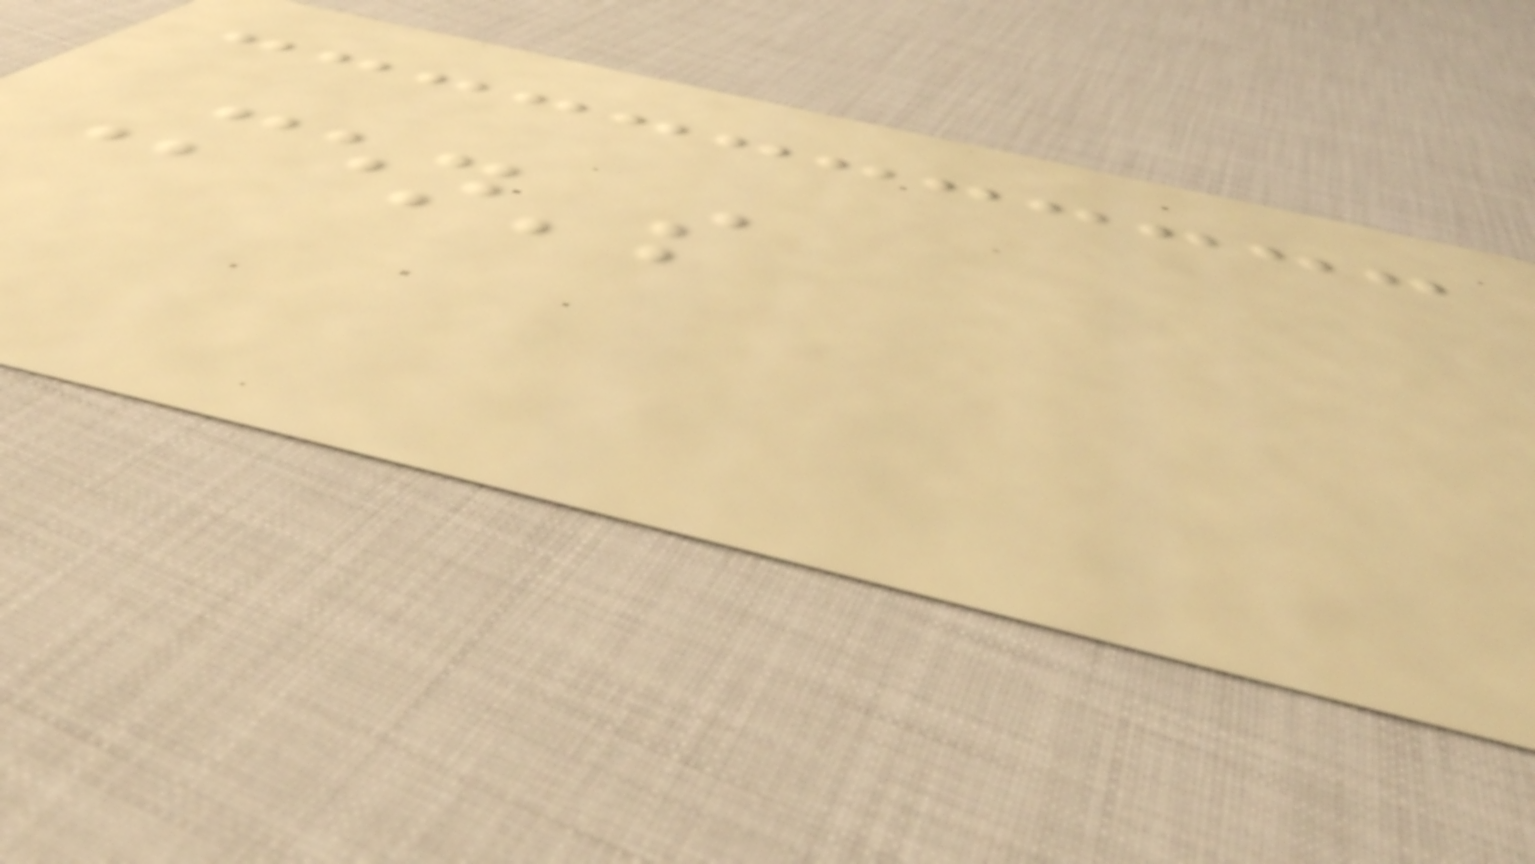Men's
